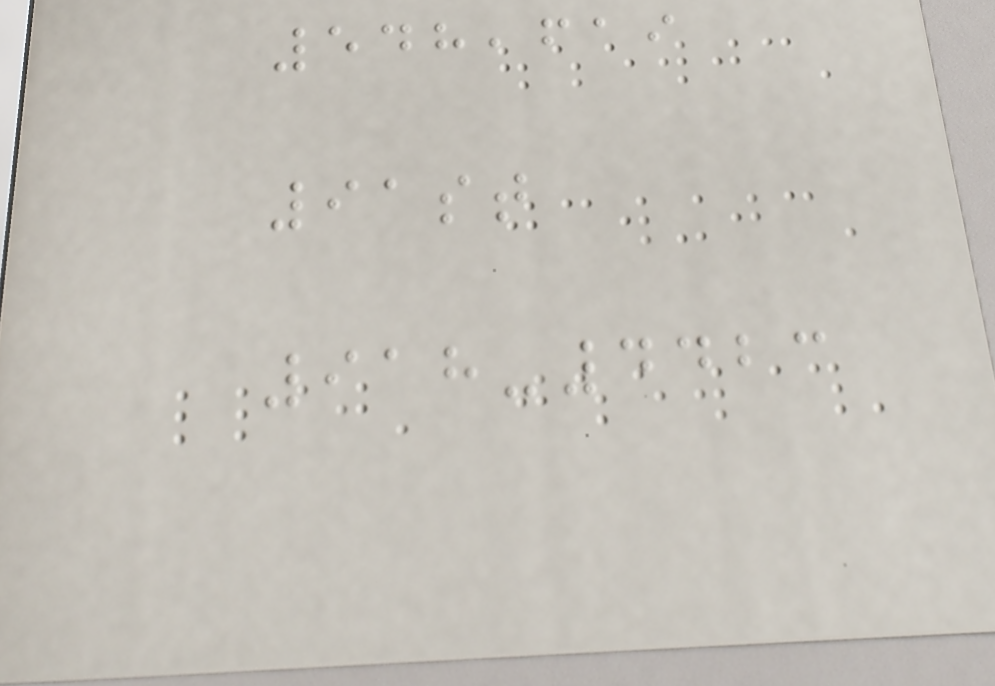548,619
91st
918-4423
